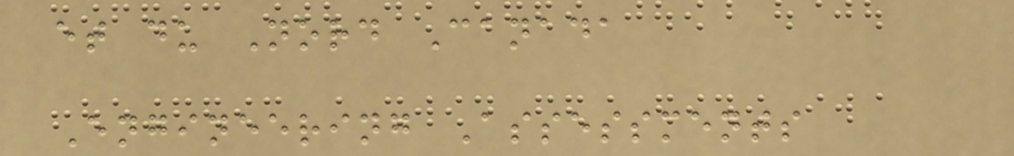et du Nord Canada
Engineering Assessments
